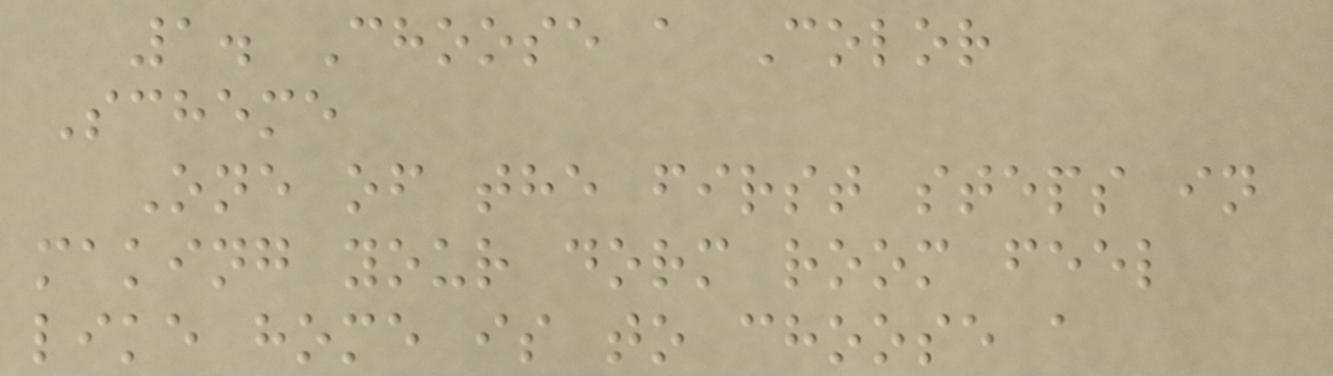1. Choose a Color
Scheme
One of the first steps in
making your dorm room feel
like home is to choose a
